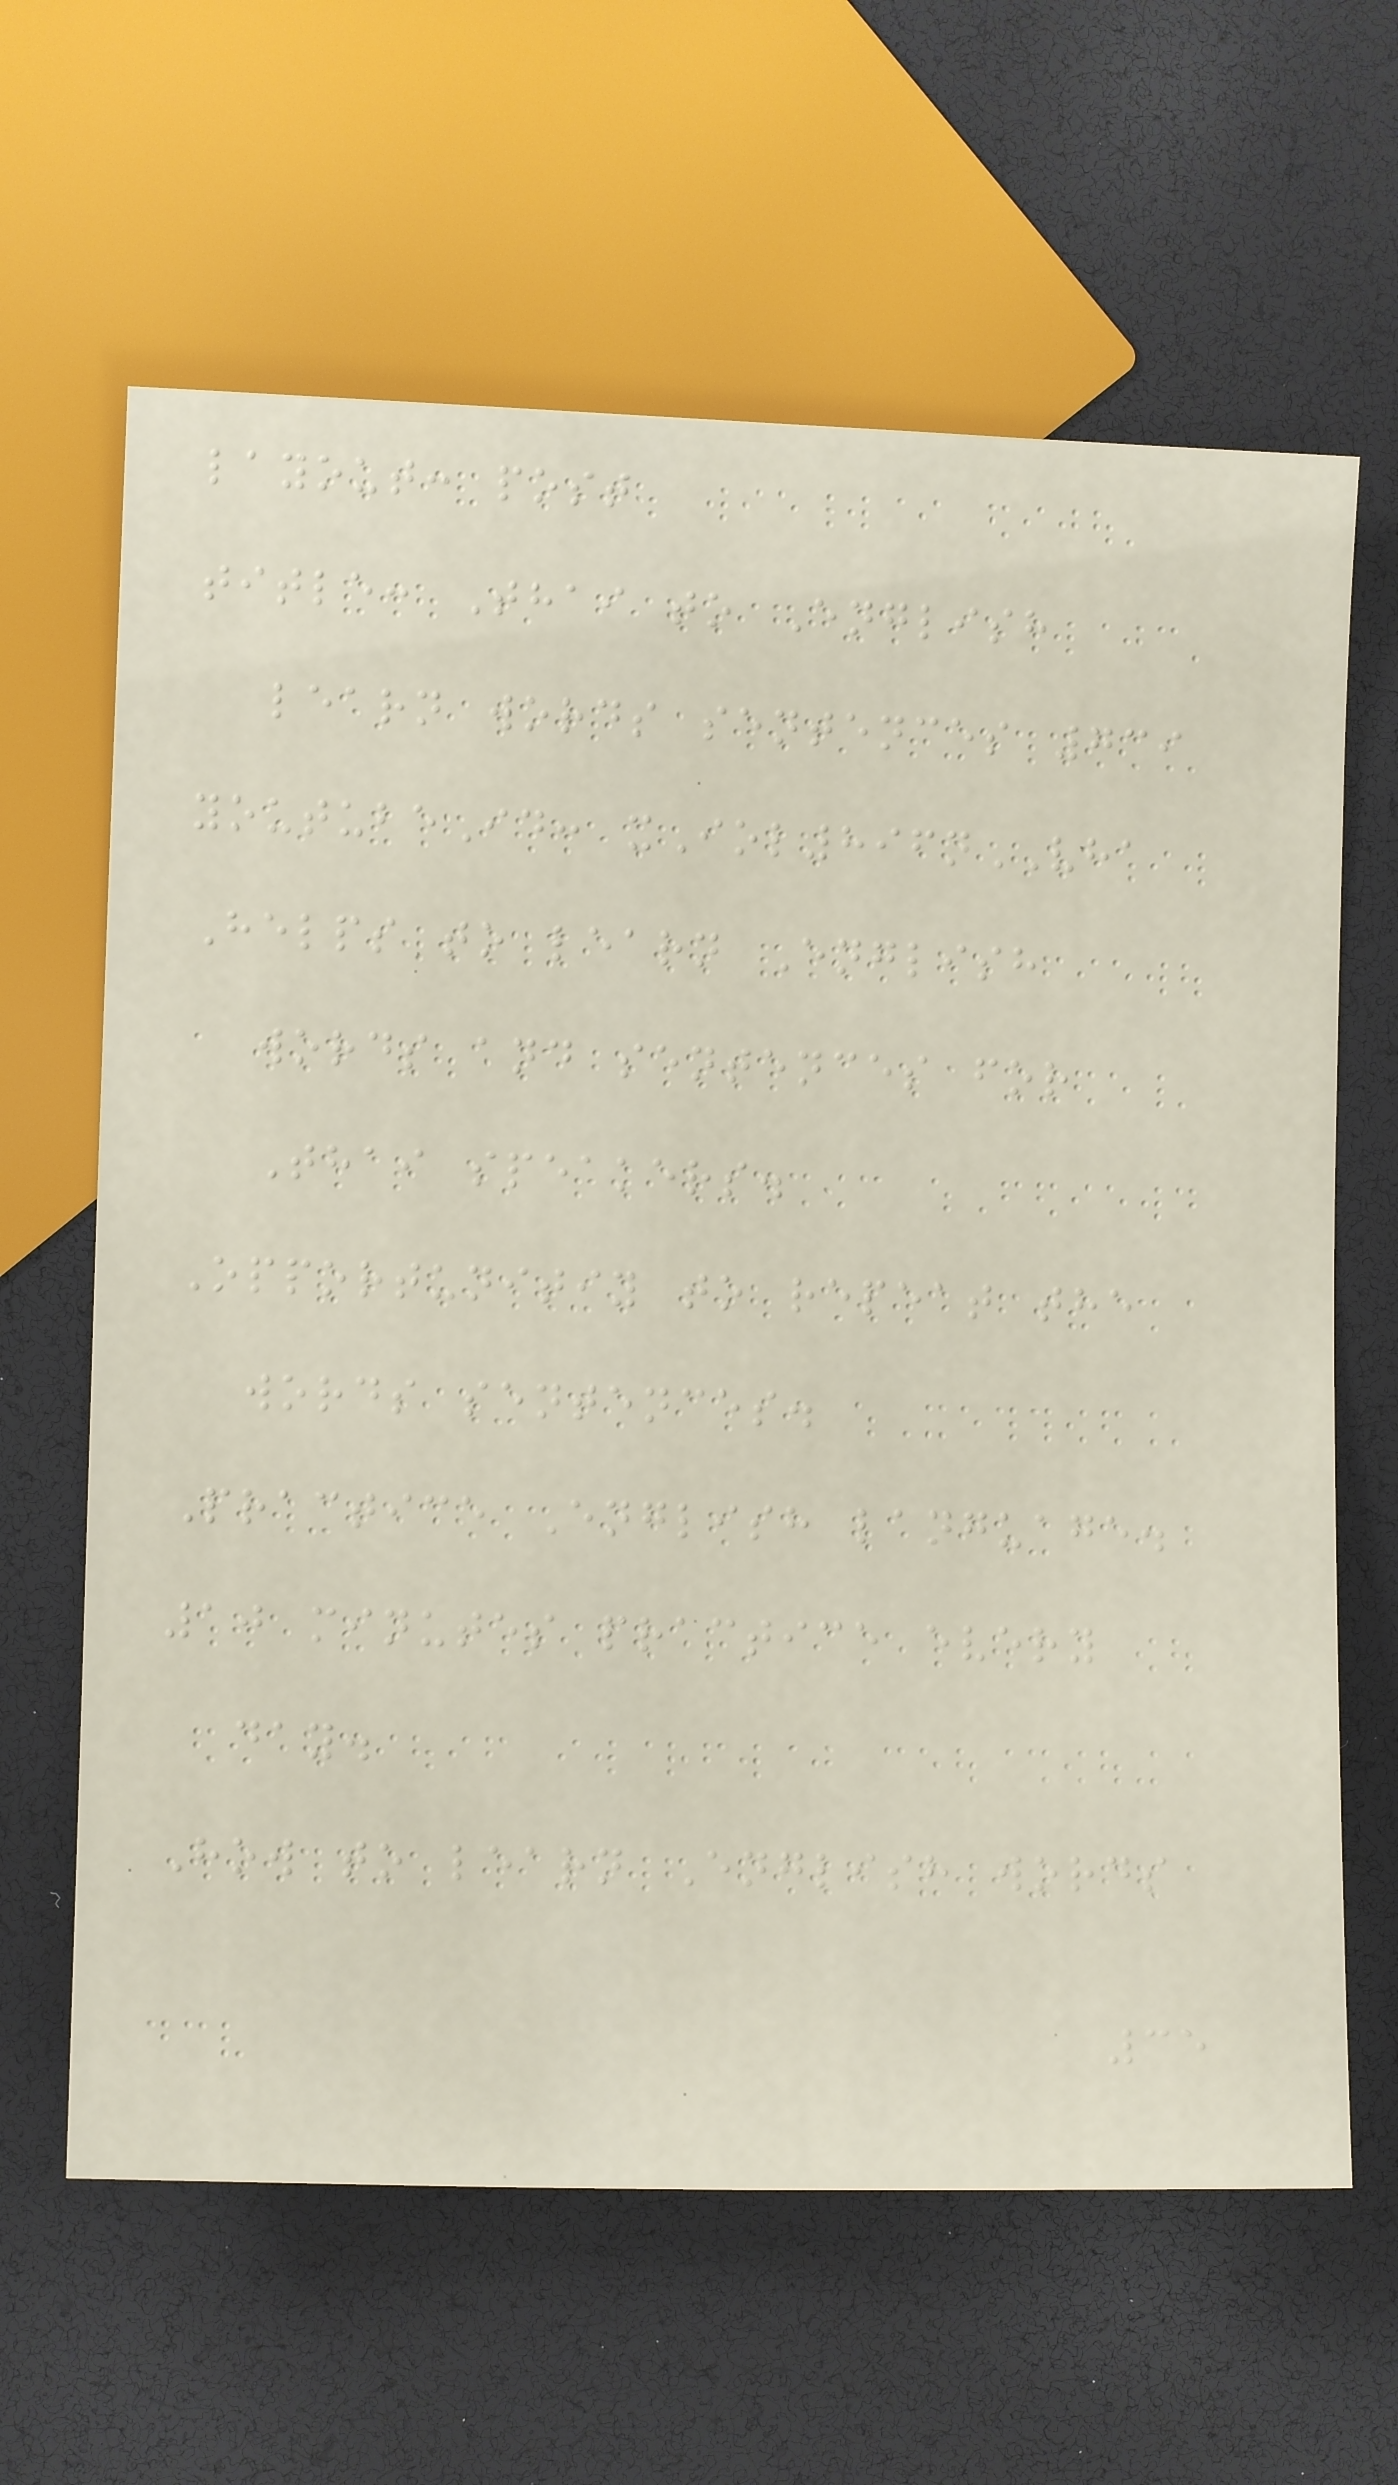layout: post
title: Thai to English
learn words sentences 739
youtubeId: xIol896nVHA
Helps to learn English
words and sentences for
Thai speakers.
Opportunitiy to repeat the
words sentences.
Practice English language.
10 minutes practice every
day.
How to learn English words
35
